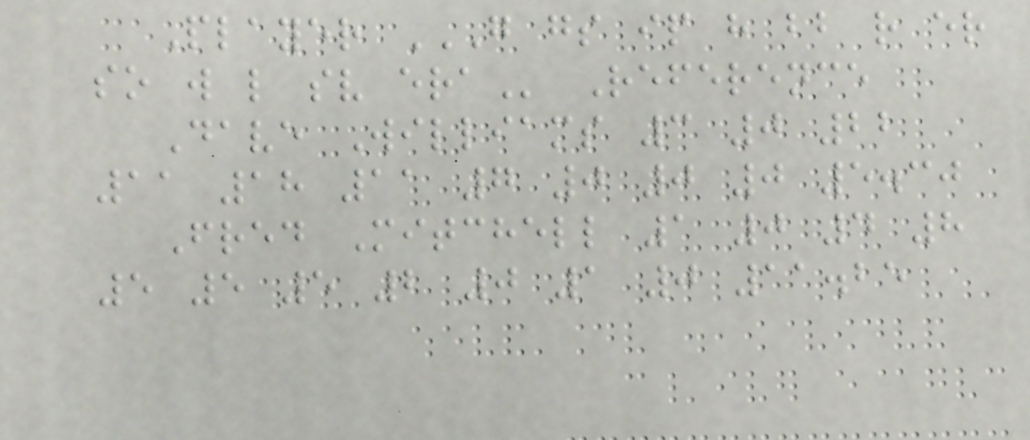Player G GS IP H BB R ER
SO W L SV ERA Reference
Dave Williams 3 0 22
11 18 11 7 0 0 0 5.30
Fred Mitchell 1 0 4 8
5 5 5 2 0 1 0 11.25
